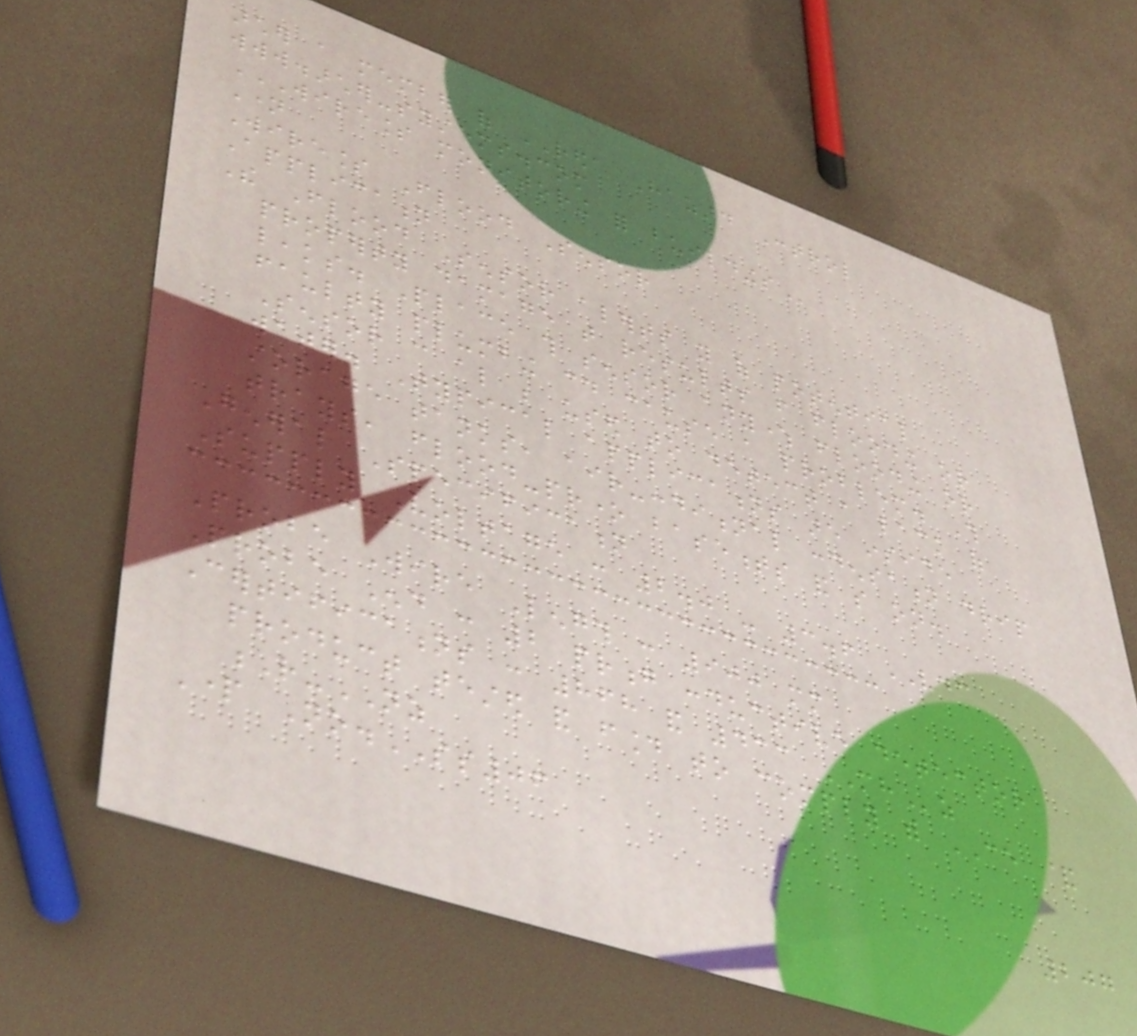archer a member of REDA Hazard Control
www.archer-systems.com
WIRELESS MONITORING FOR BUILDINGS
Name
Wireless Flood Sensor
Application
The Flood Sensor alerts you of potential
property damage that results from flooding or
leaks. Place this sensor anywhere flooding or
faulty plumbing could cause a problem. This
Sensor can also be used to detect a lack of
water. Typical applications are inside
storage tanks, air-conditional condensation drip
trays, flood-prone basements and so on.
General Specification
Supply Voltage : 2.0 - 3.6 VDC
Probe Wire Length : 900 mm
Probe End : 2 prong conductive detector
Certifications : 868 and 433 MHz
product tested and found to comply with CE &
R-NZ
Part No.SS06
207
